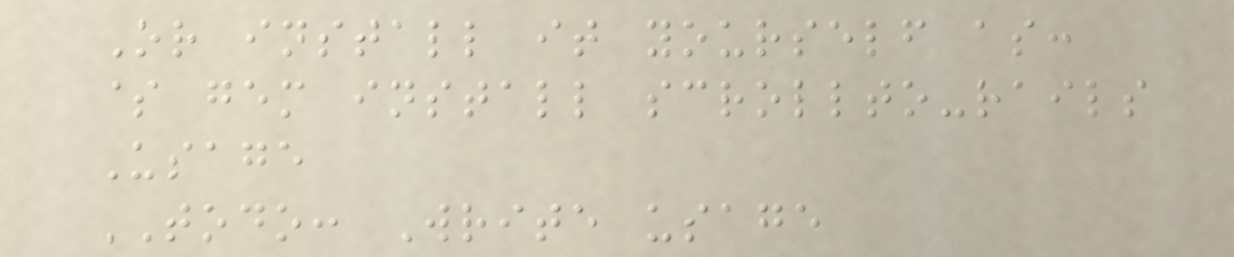Or install it yourself as:
$ gem install scrollto-rails
Usage
TODO: Write usage
